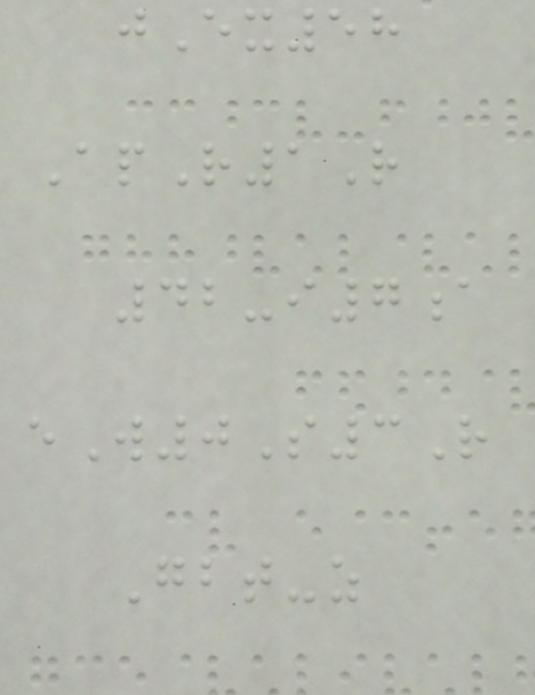jEx58
ApR1R
42-i7a
eW0S3R
Gbt-z
